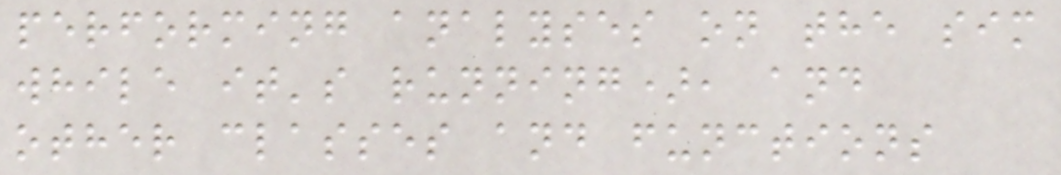performing analyses on the sim
while it's running), and
other classes and functions
